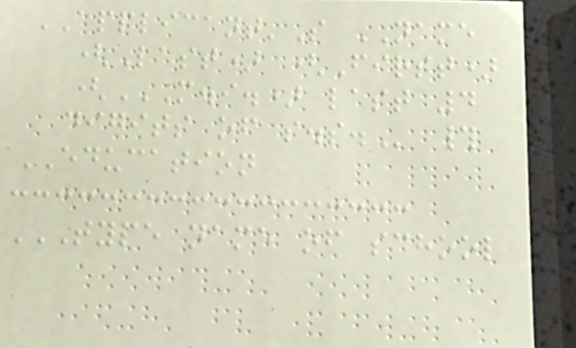APPLICANT'S NAME
(Last) (First)
(M.I.) LAST 4
DIGITS OF S.S. #
EDUCATION
TYPE NAME OF SCHOOL
